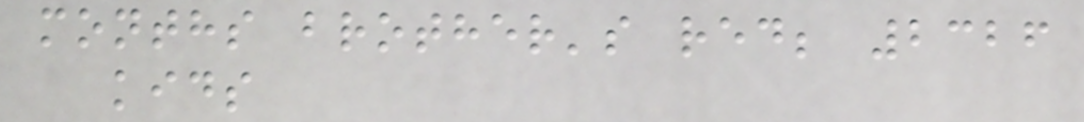months brother's red; 2326
kids
